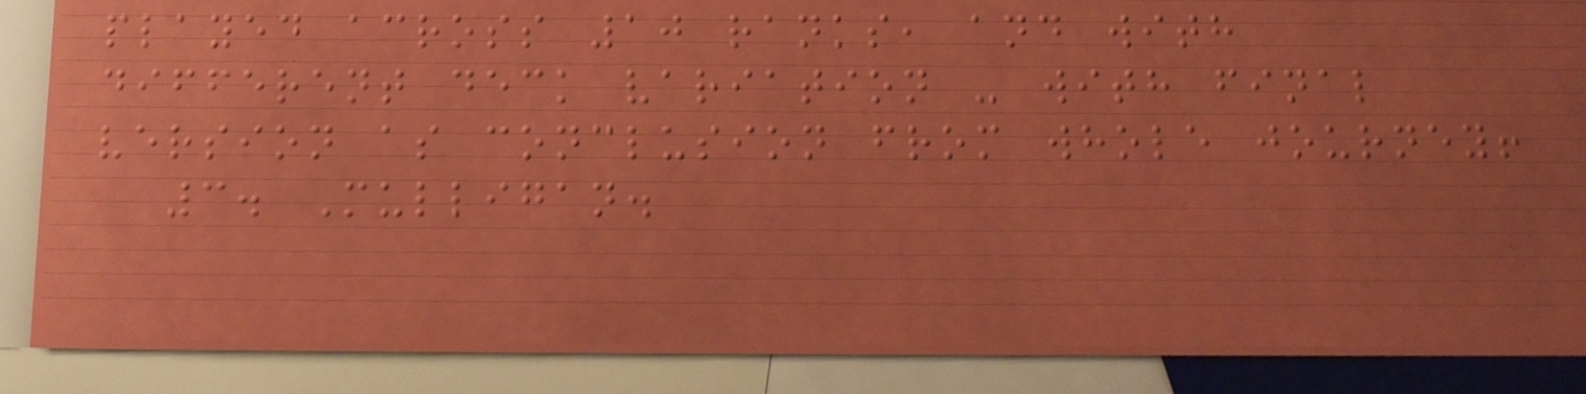played across 10 ranks, and with
different deck variation - with final
version as conclusion from whole journey!
3. Mulligan.
